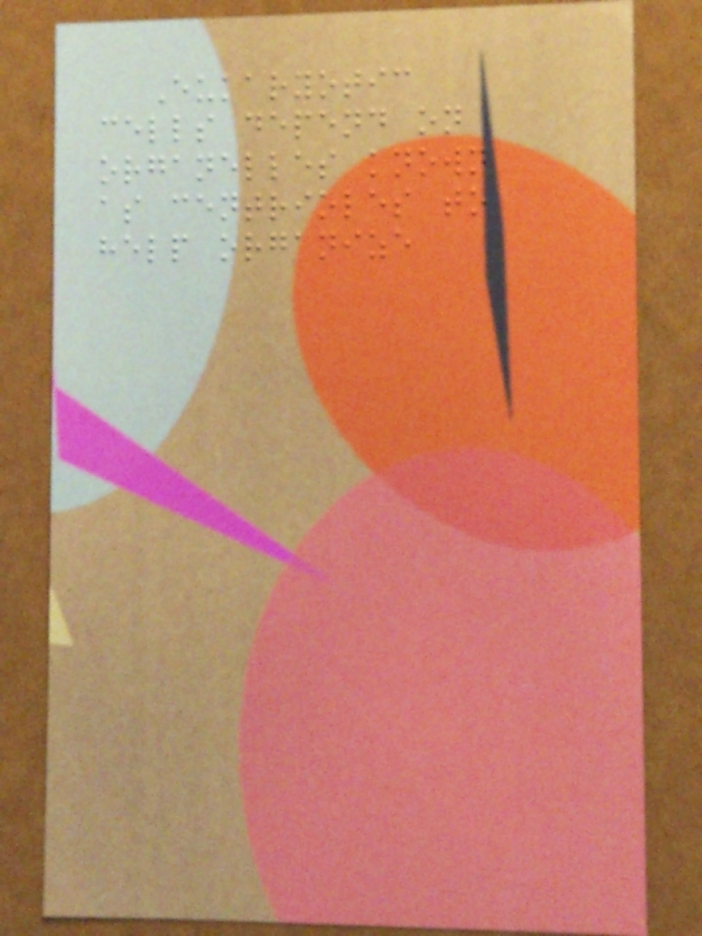Eukaryotic
cells depend on
organelles known
as centrioles to
help organize
